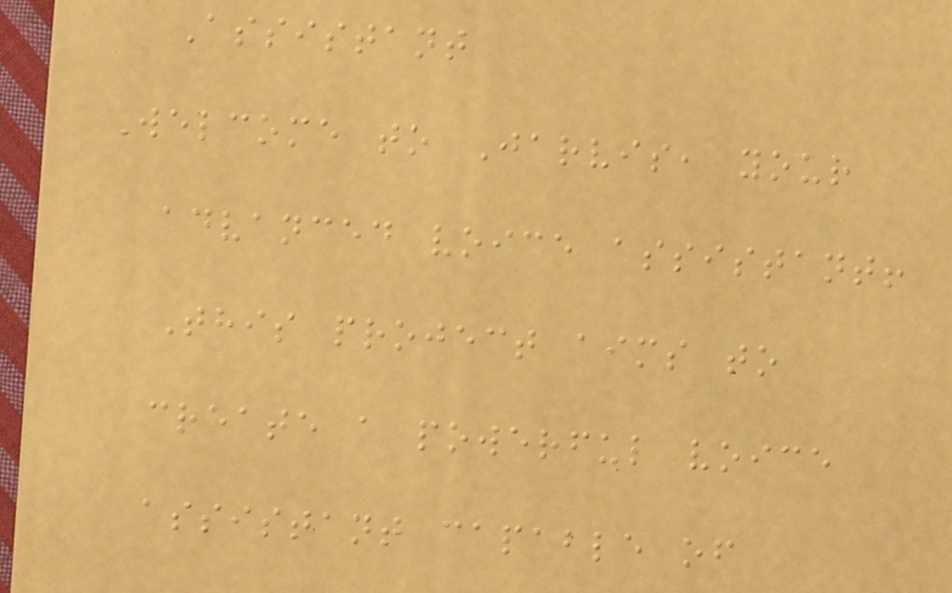Assistant
Welcome to Jarvis, your
advanced voice assistant!
This project aims to
create a powerful voice
assistant capable of
